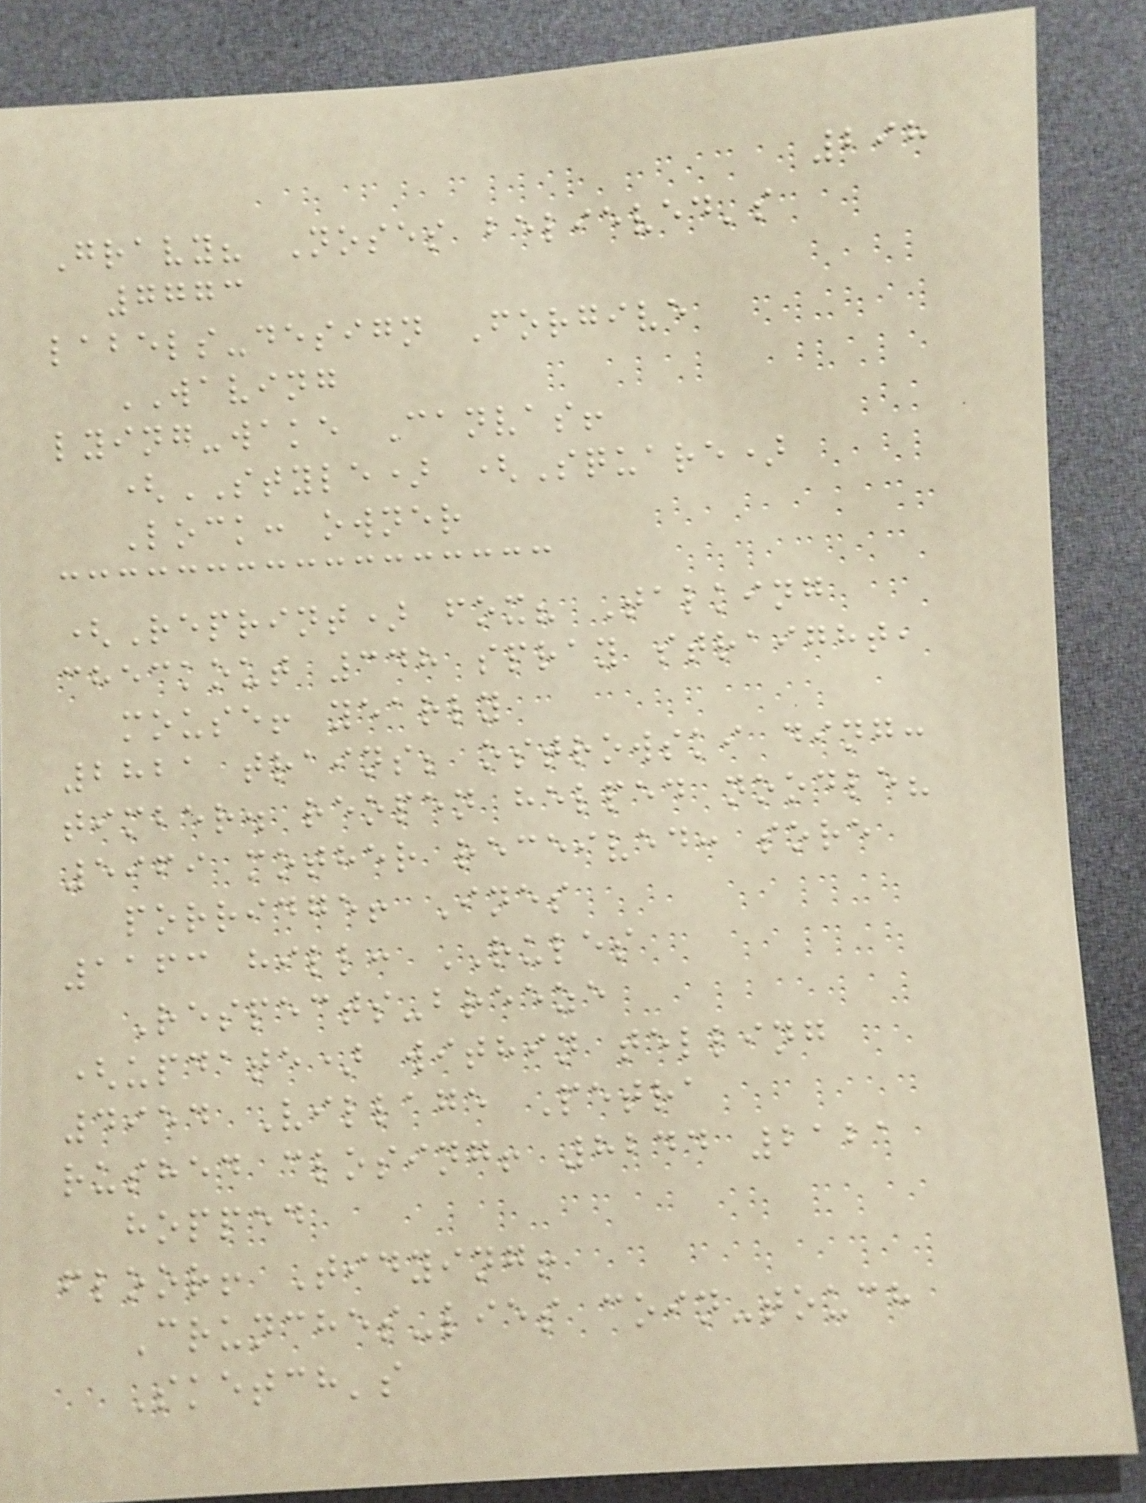298
Gravy? Noses believed's
7773
labels-design Forgive
WAVING
lying-wake Canvas!
(STYLE) (Square)
Lock: owner
(Reprint) fox? Talking
checkout 348 spray straight,
mouse! yearly
2821 trains; ostrowski ding:
timber. reopen helped noodle?
5969 mother received: sore
porridge! Ines
1163 hill: RULES
Respects-breeze
(update) within telling
4954 Village Petra
rushed closing! 8244 2121
hopped
floor! Tidying!
Crunches-lies coin-touch
Sketch's
